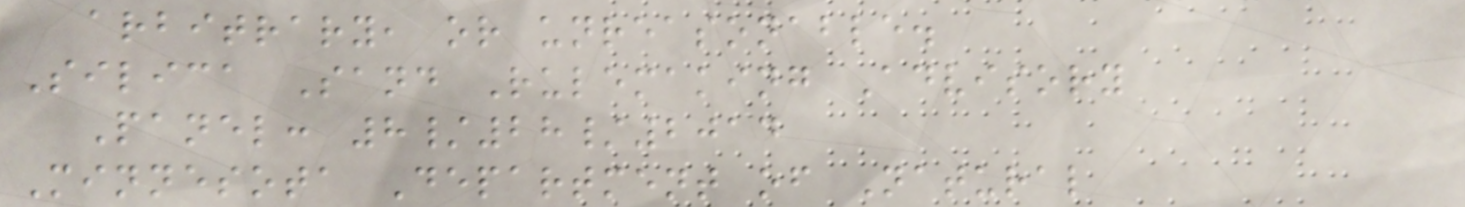arbitrary, or unreasonable.
Silica Sand Rulemaking Advisory
Panel: 8/28/2014
Minnesota Department of Natural
